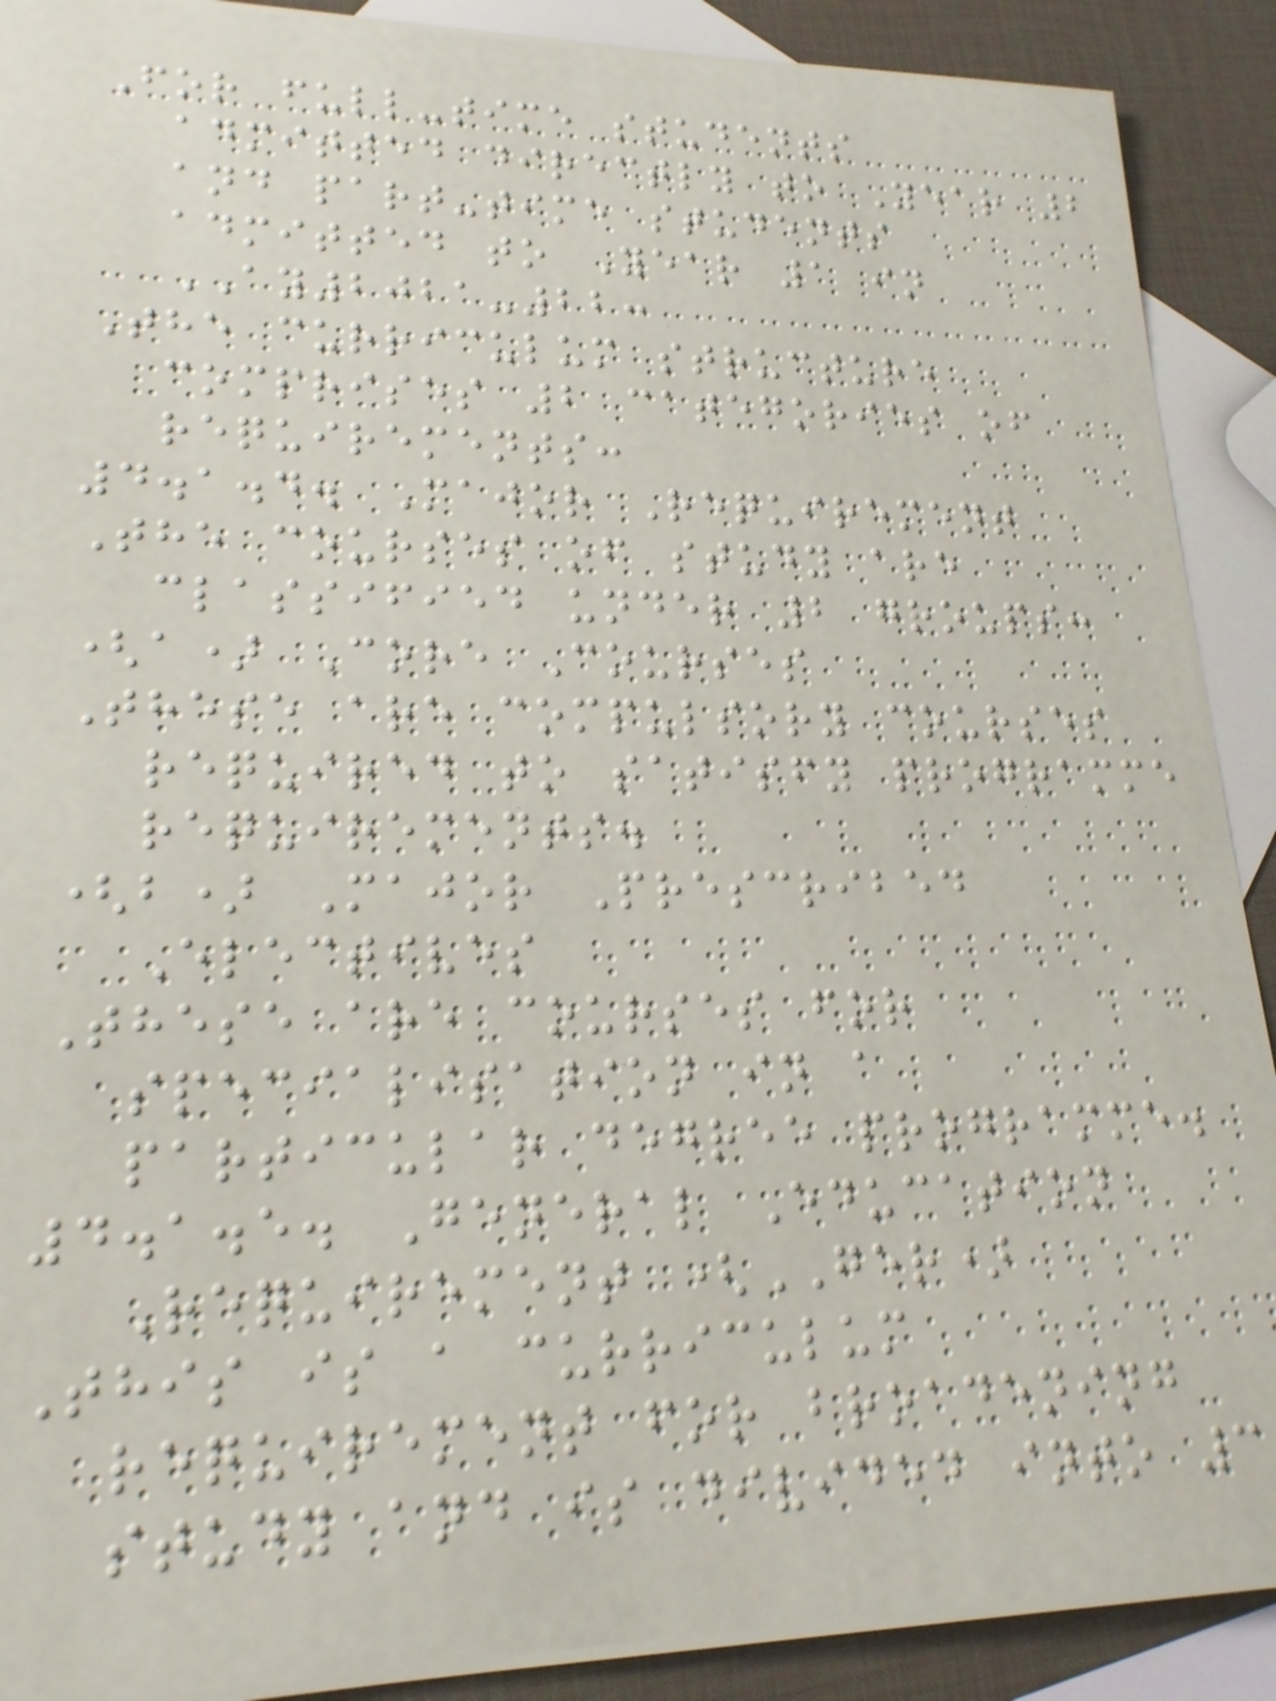For full-time students
admitted directly to Year 2
and part-time students
admitted to Year 1 in
AY2021-22:
The curriculum structure
comprises 2 categories of
requirements:
4.1.4. Major Requirement
The courses of study are
classified under 2 groups:
(a) Core Courses
These are compulsory courses
required to satisfy programme
requirements.
(b) Major Prescribed
Electives
These are courses for
specialisation in a
particular degree programme.
4.1.5. General Education
Requirement (GER)
This is a curriculum
requirement for broadening
study and is divided into 3
